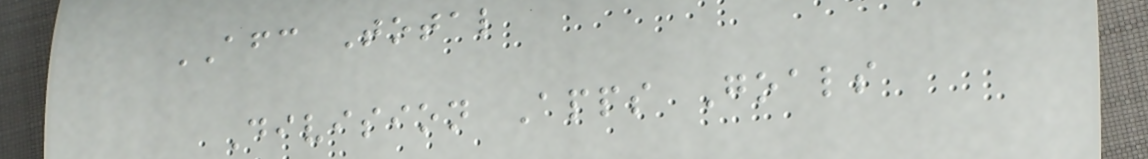AFC Total
Division Apps Goals
